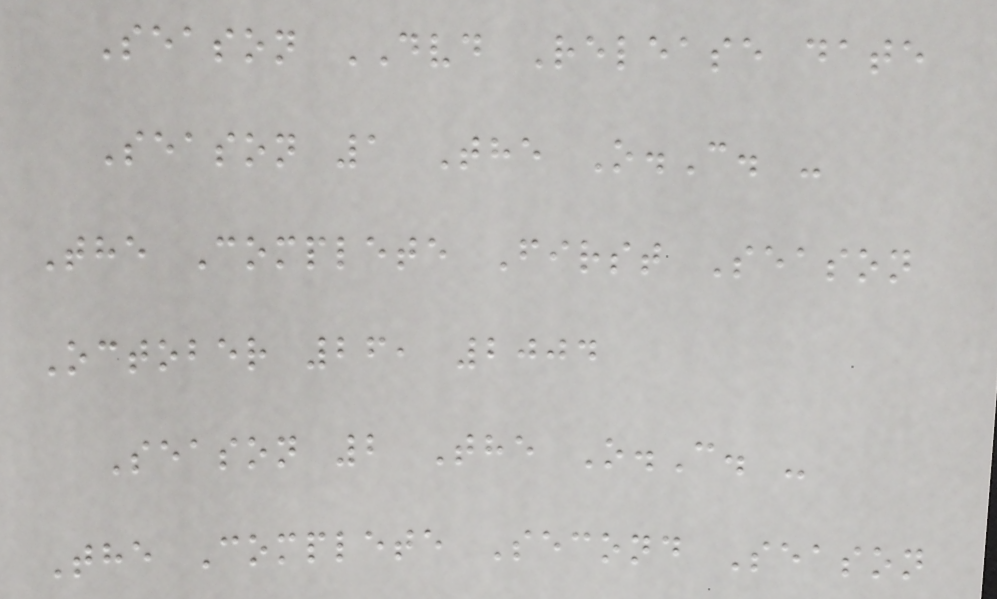Season DVD Release date
Season 1 The O.C. -
The Complete First Season
October 26, 2004
Season 2 The O.C. -
The Complete Second Season
